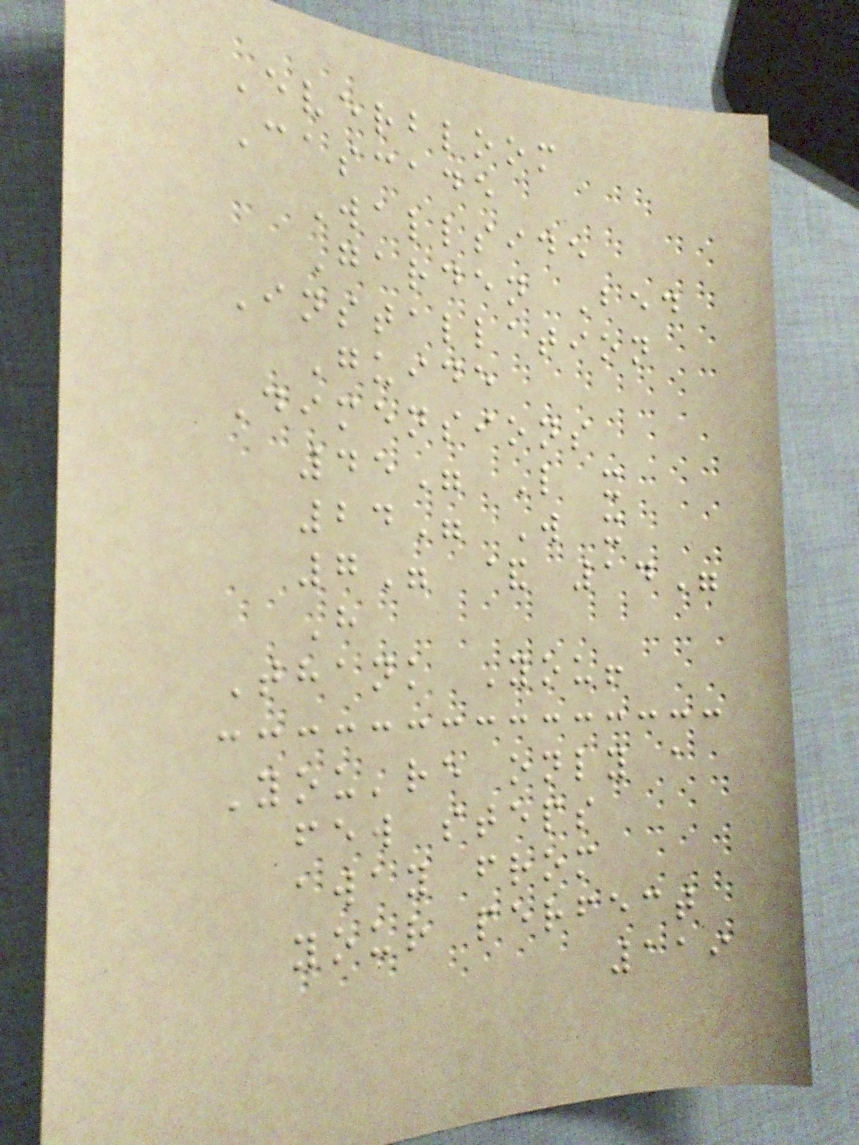Everbloom
Cascade
Wallside
Garden Bed
Installation
Guide
Dimensions
45" L x
24" W x
7" & 14"
H
Thank You!
You're only a
few steps
away from
your perfect
119
